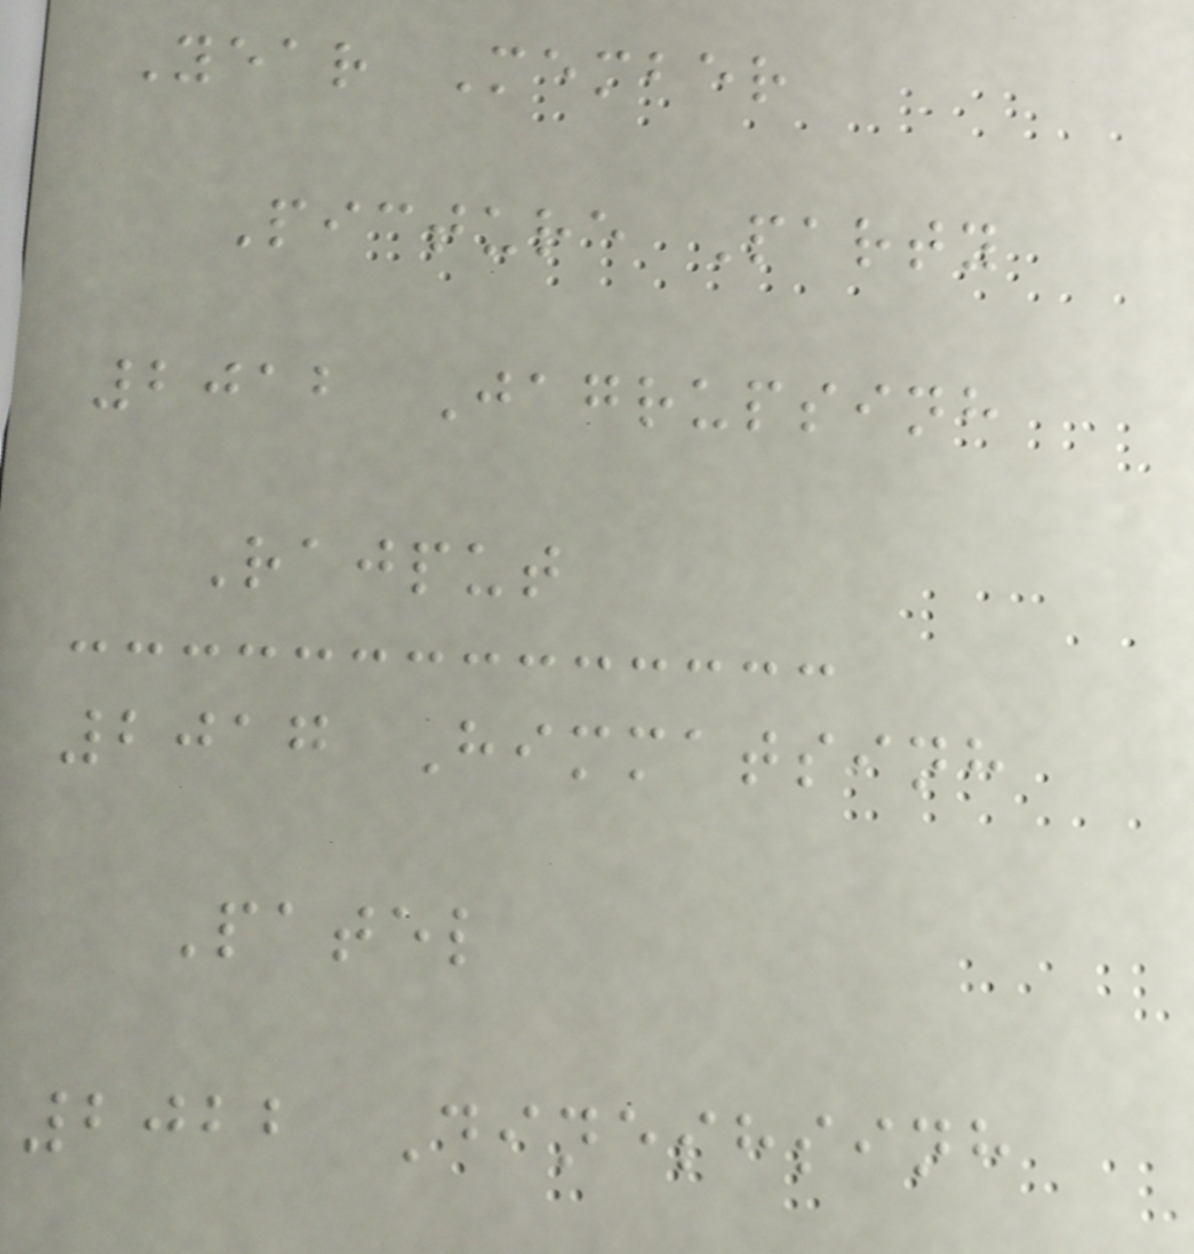Year Member
Picture Party
2012 Jagrupsinh
Rajput
2017 Himmatsinh
Patel
2022 Dineshsinh
